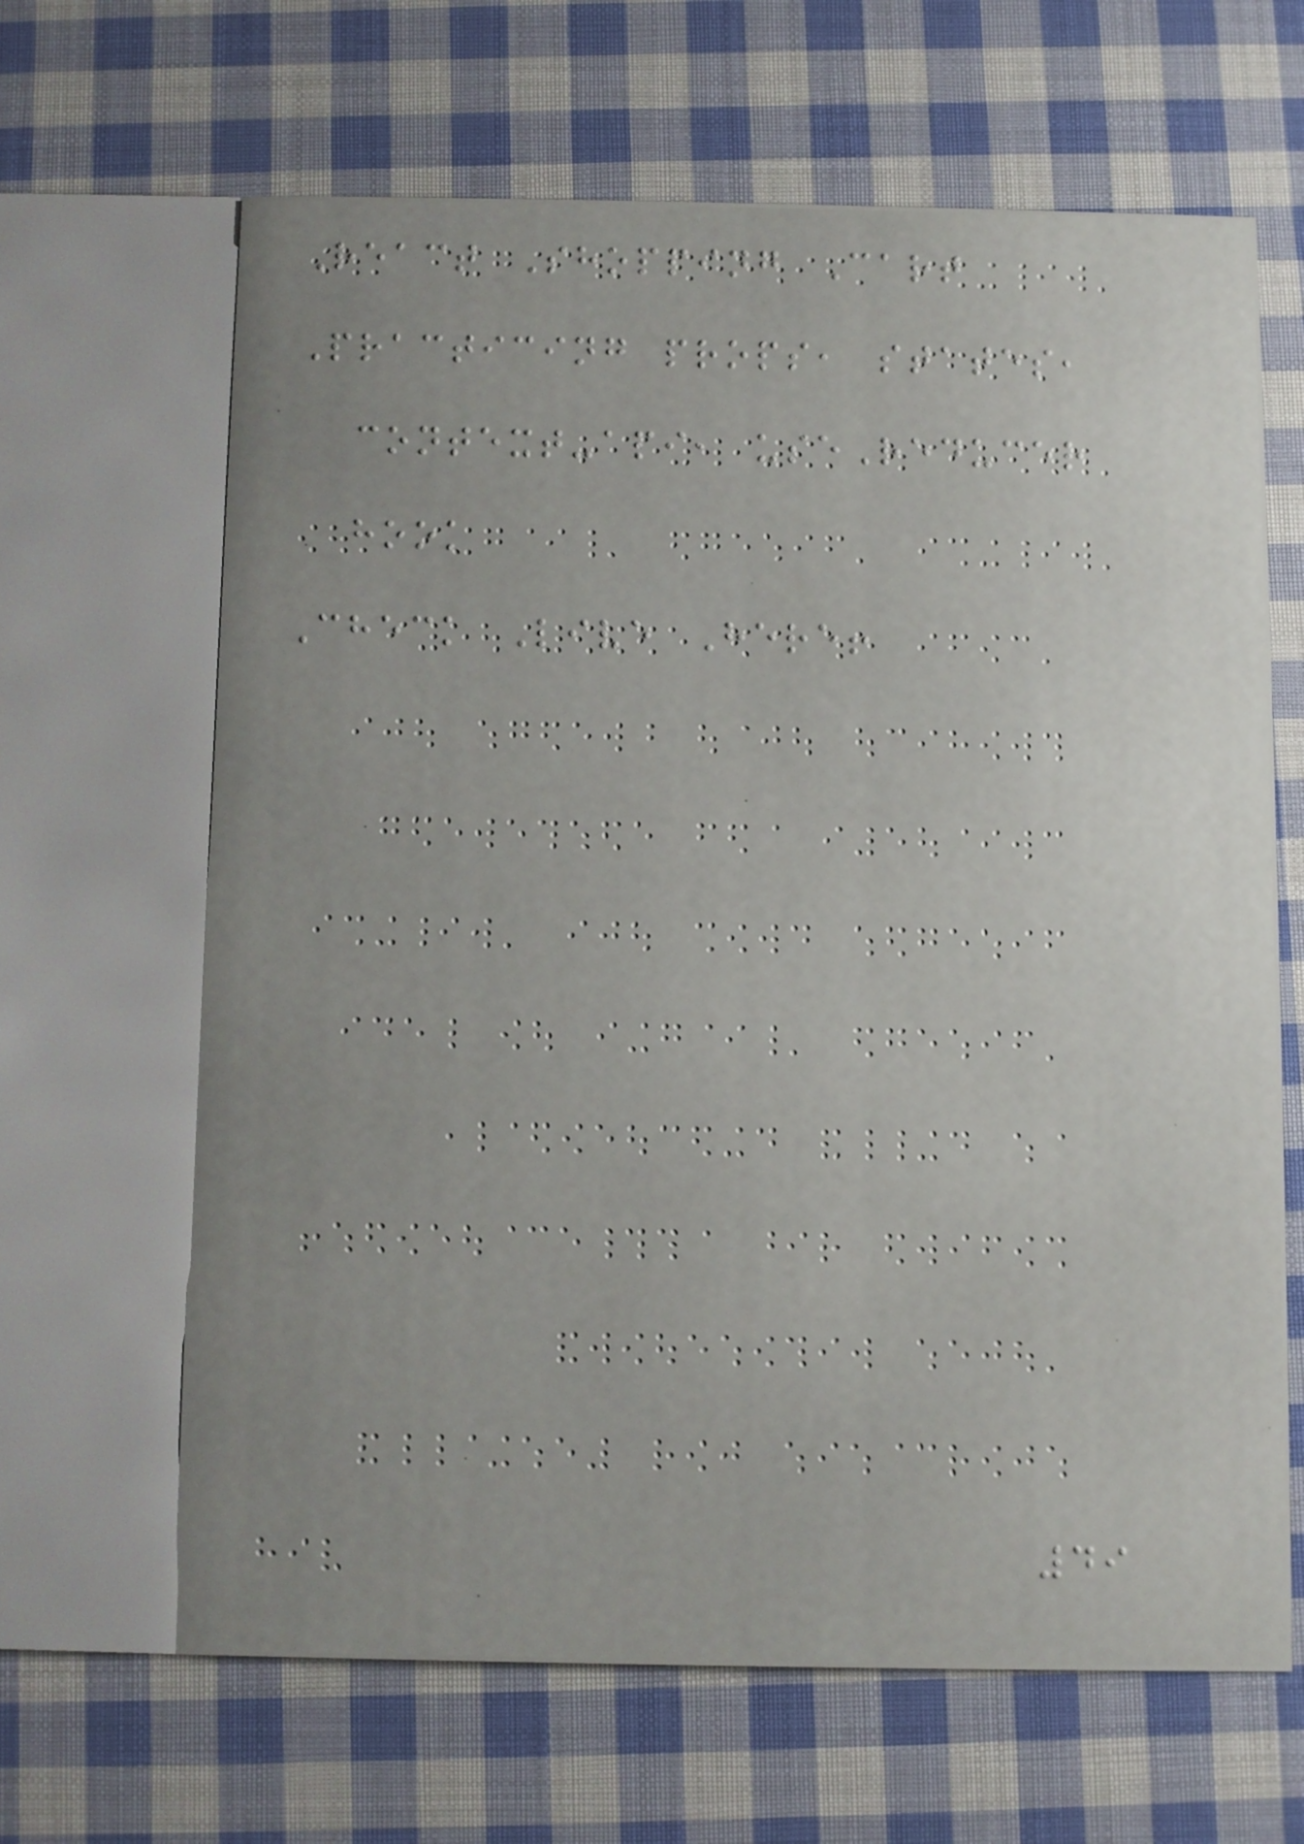React Shopping Cart
Practicing props, states,
context-api, useReducer
hook
Check Live Here!
49
